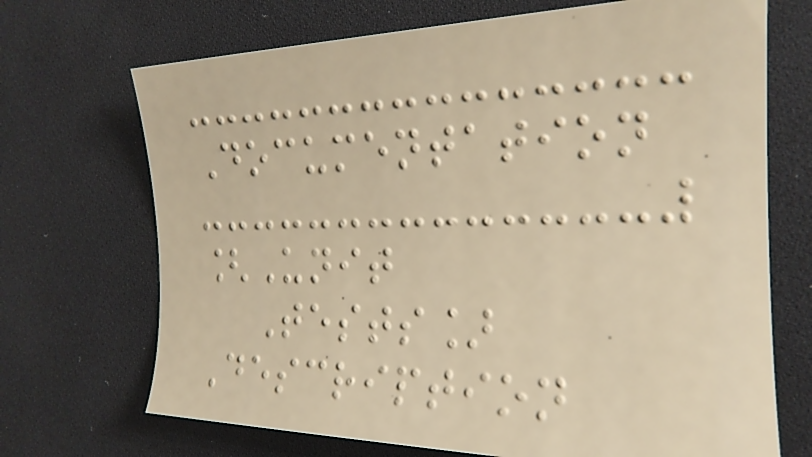Documentation
[Unit
Tests]
Description
